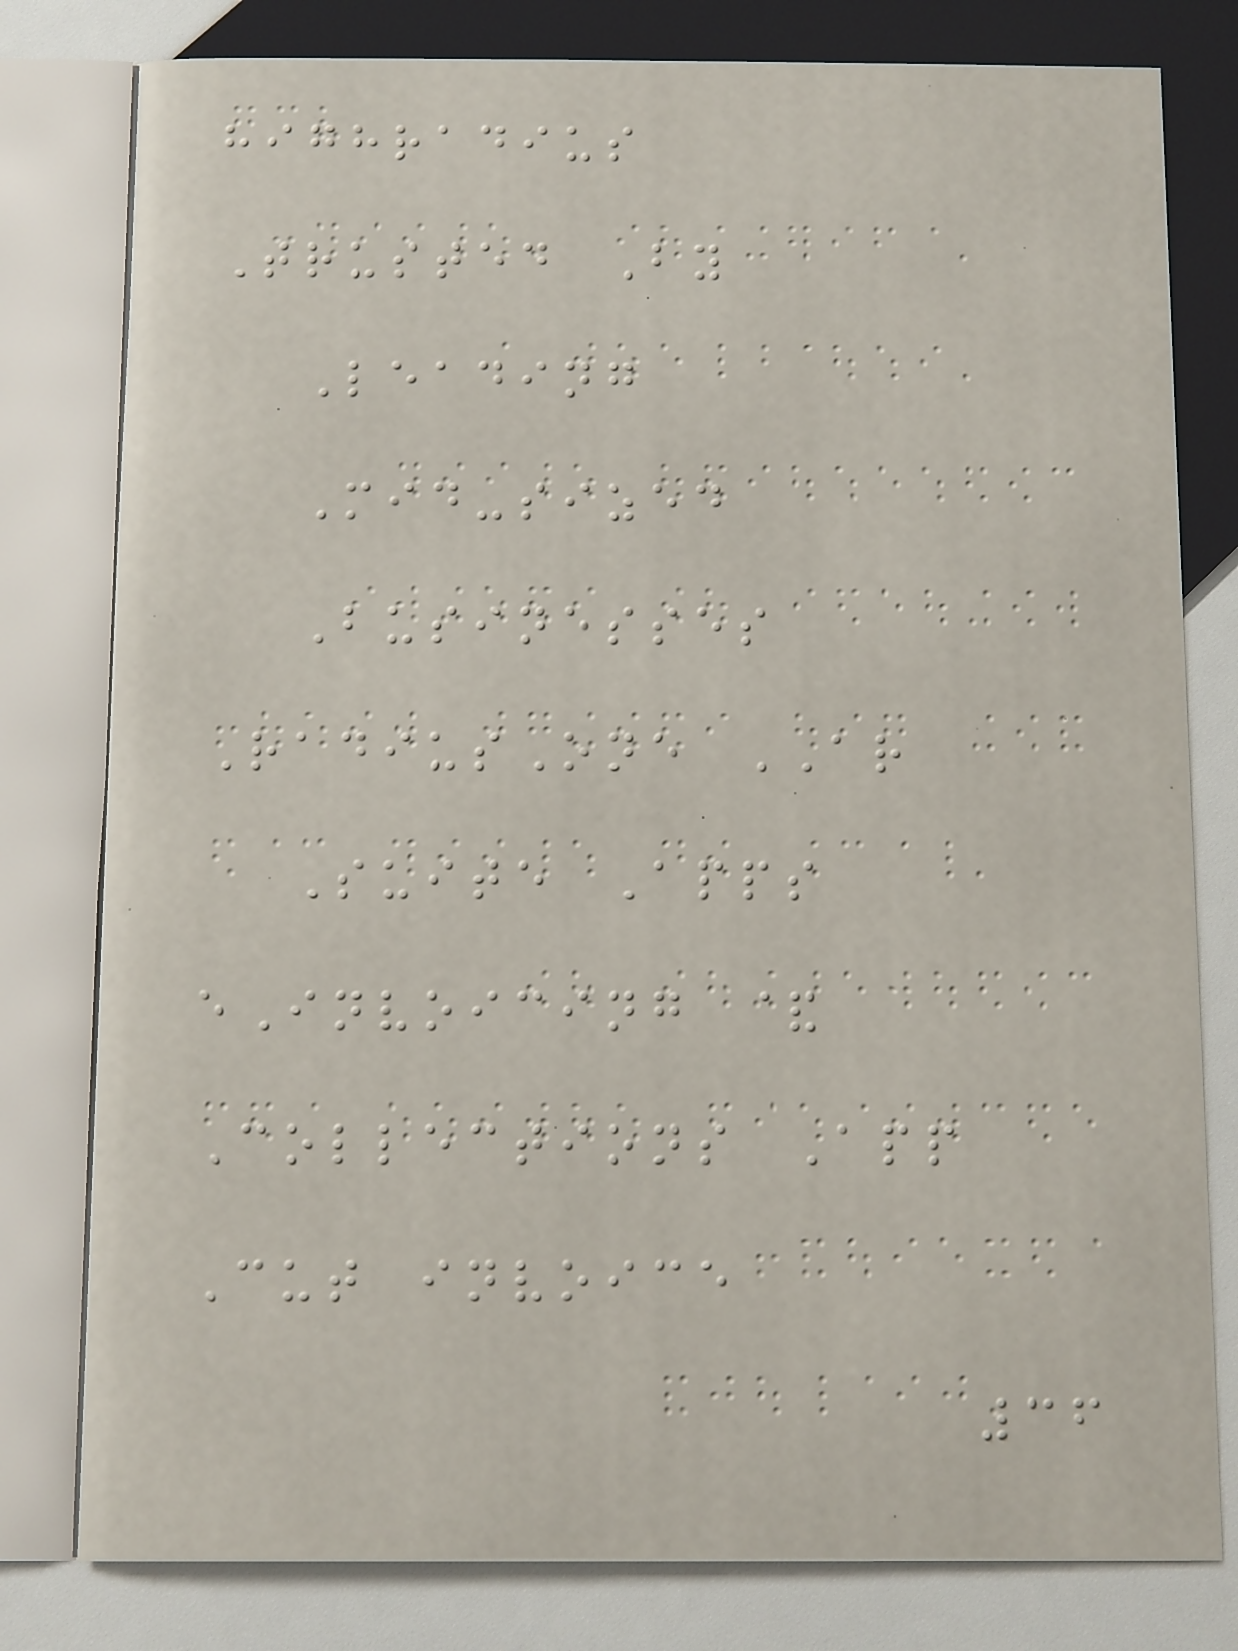highradius
Trusted By
Leading
Mid-sized
Businesses
RadiusOne AR
Suite Apps
eInvoicing &
Collections App
Cut invoice
36
